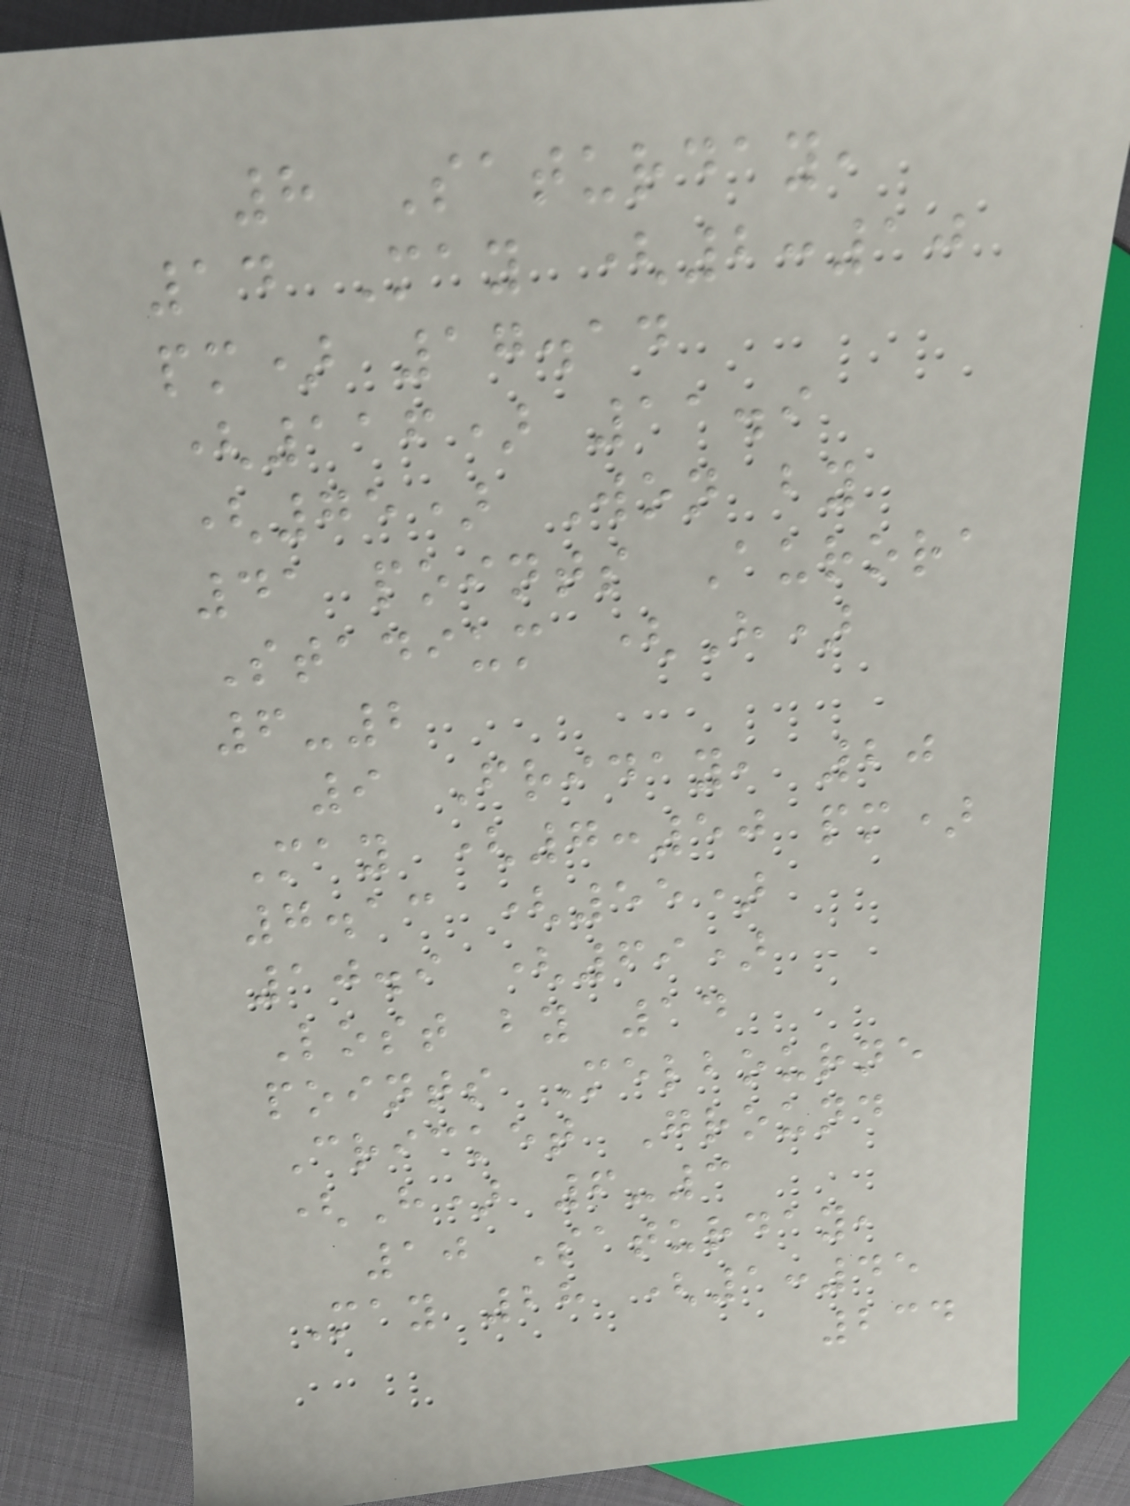8 Saturday,
14 May (2:10
pm) 17.14
(116) 11.9
(75) Won by
41 points Aurora
Stadium (H)
6-2
9 Friday, 20
May (7:50 pm)
7.13 (55)
10.9 (69)
Lost by 14
points Melbourne
Cricket Ground
(H) 6-3
10 Saturday,
May 28 (1:45
234
